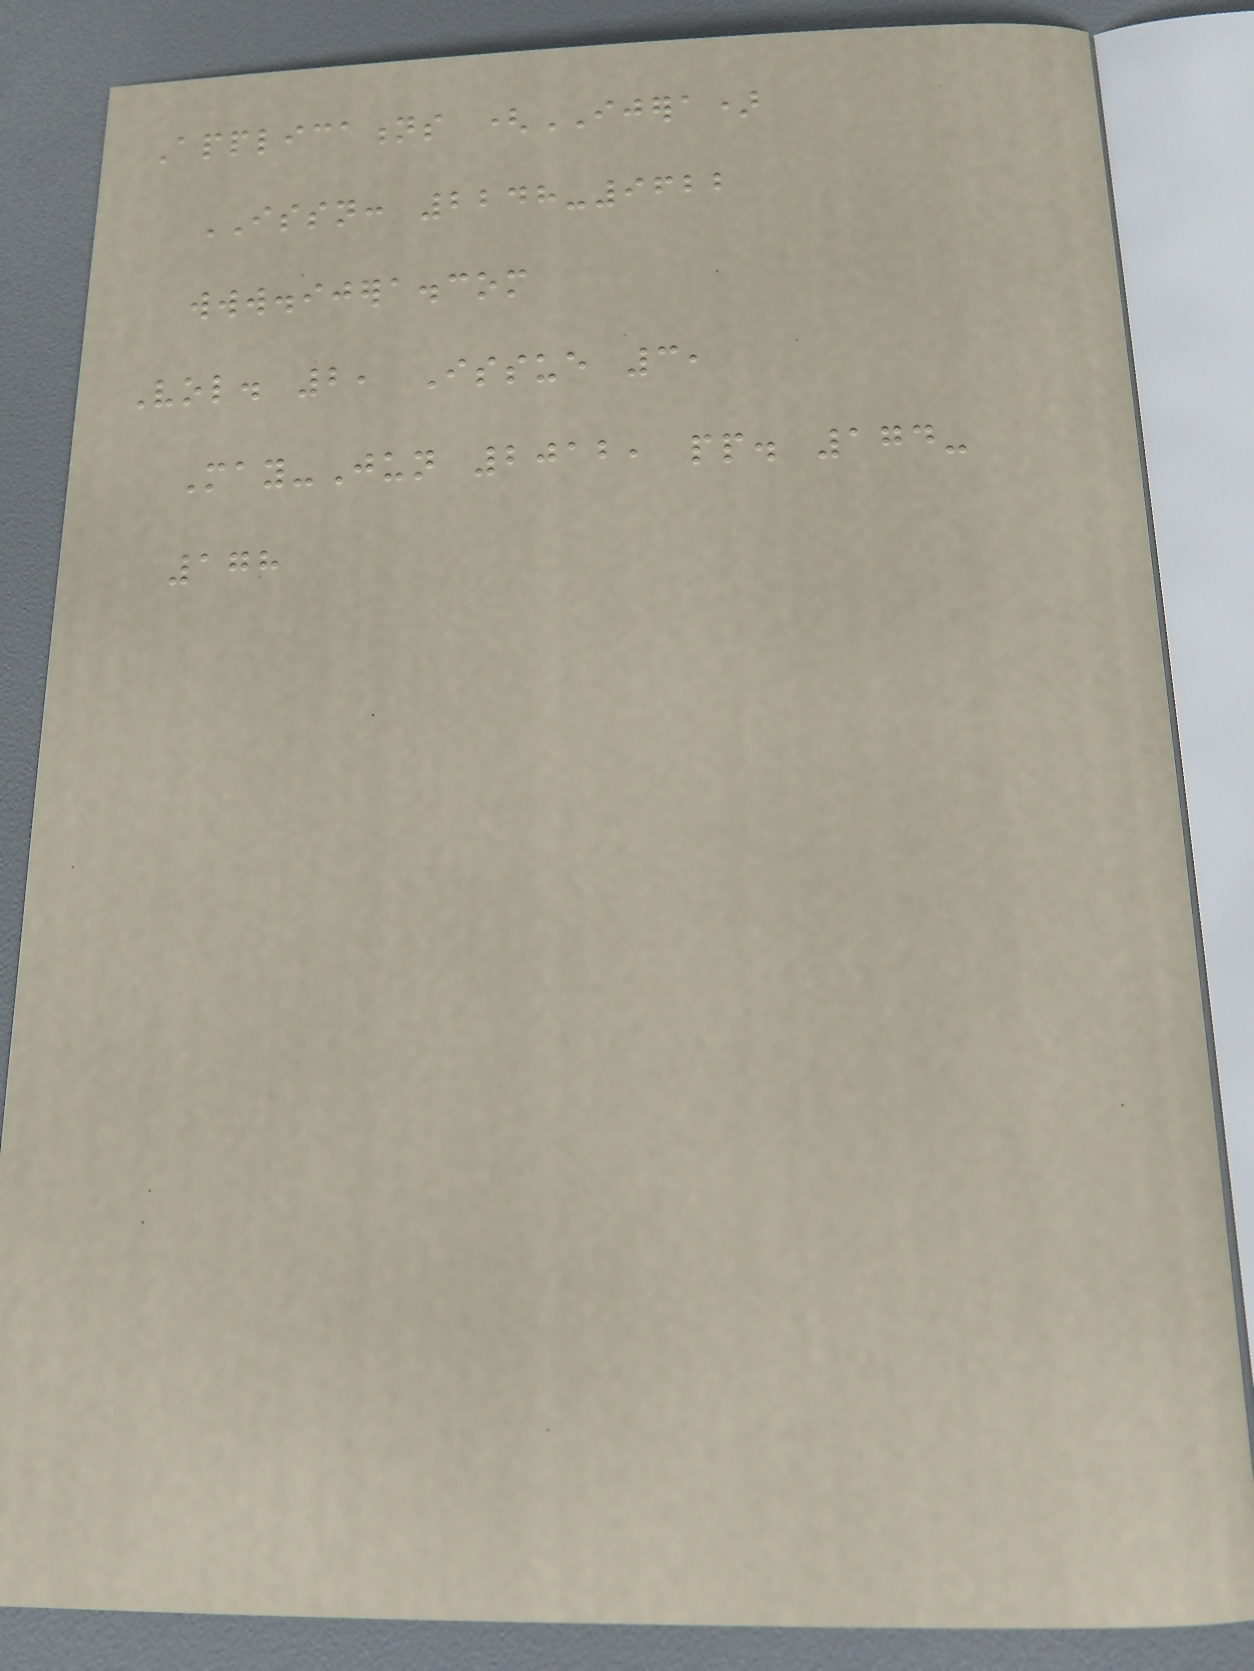Applications (IJERA)
ISSN: 2248-9622
www.ijera.com
Vol. 2, Issue 3,
May-Jun 2012, pp. 174-
178
